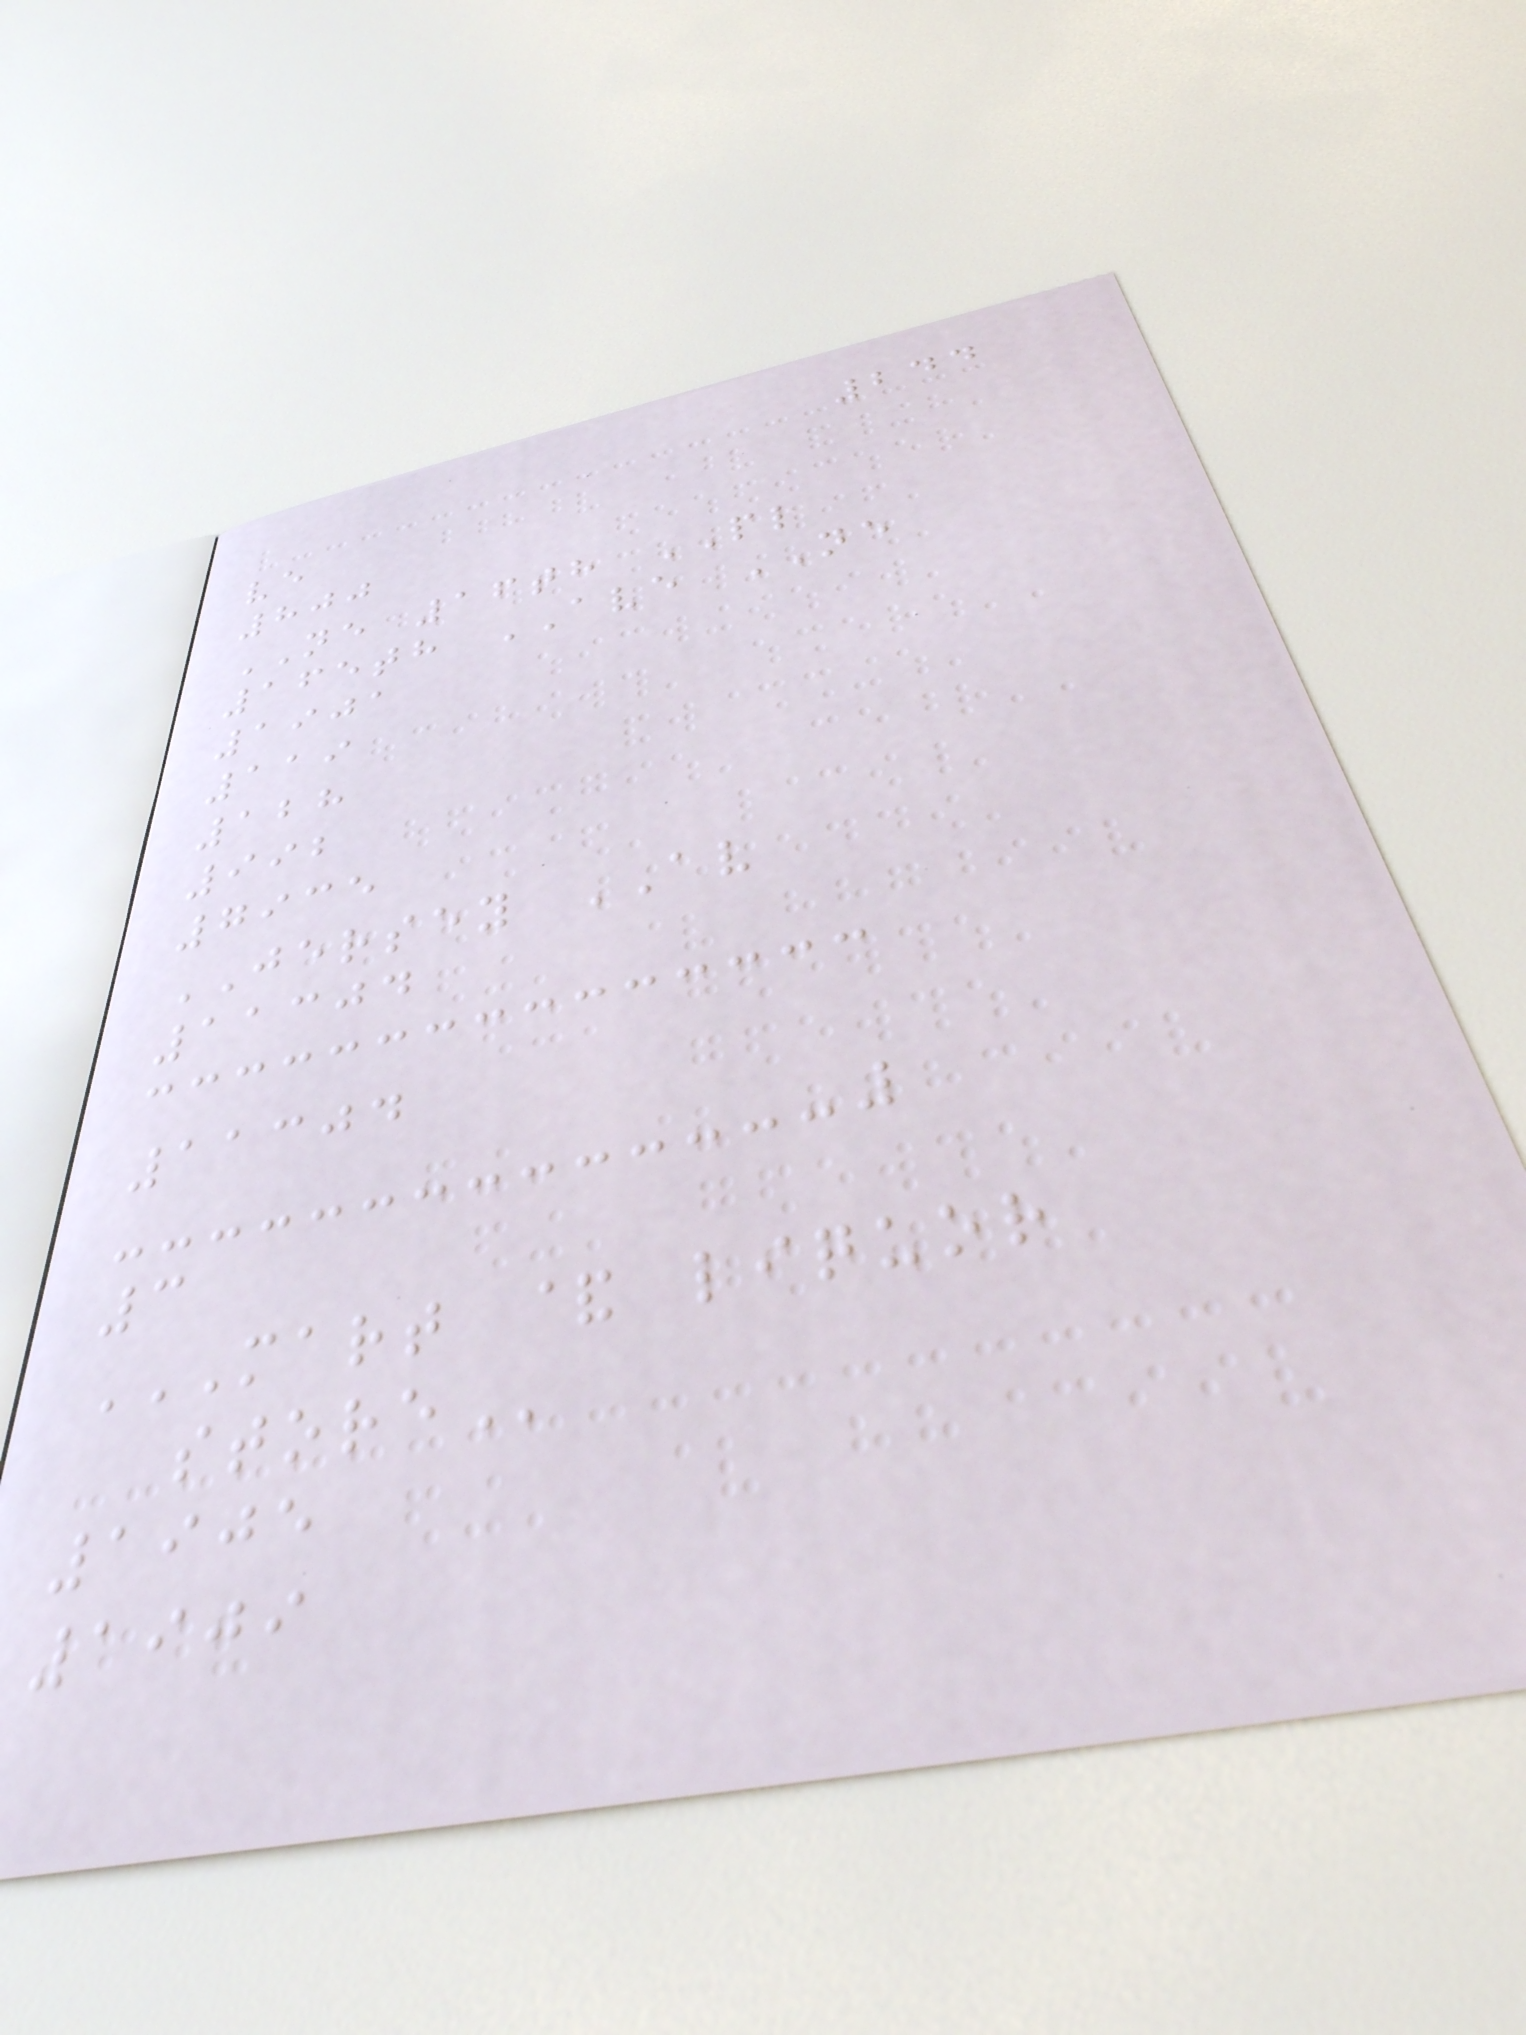244
ve
800
NE 16th PL
165th AVE NE
1901
119
128
992
7935
JERSEY AV
11304
11304
3
MART & LIQUOR
STORE
1905
1909
